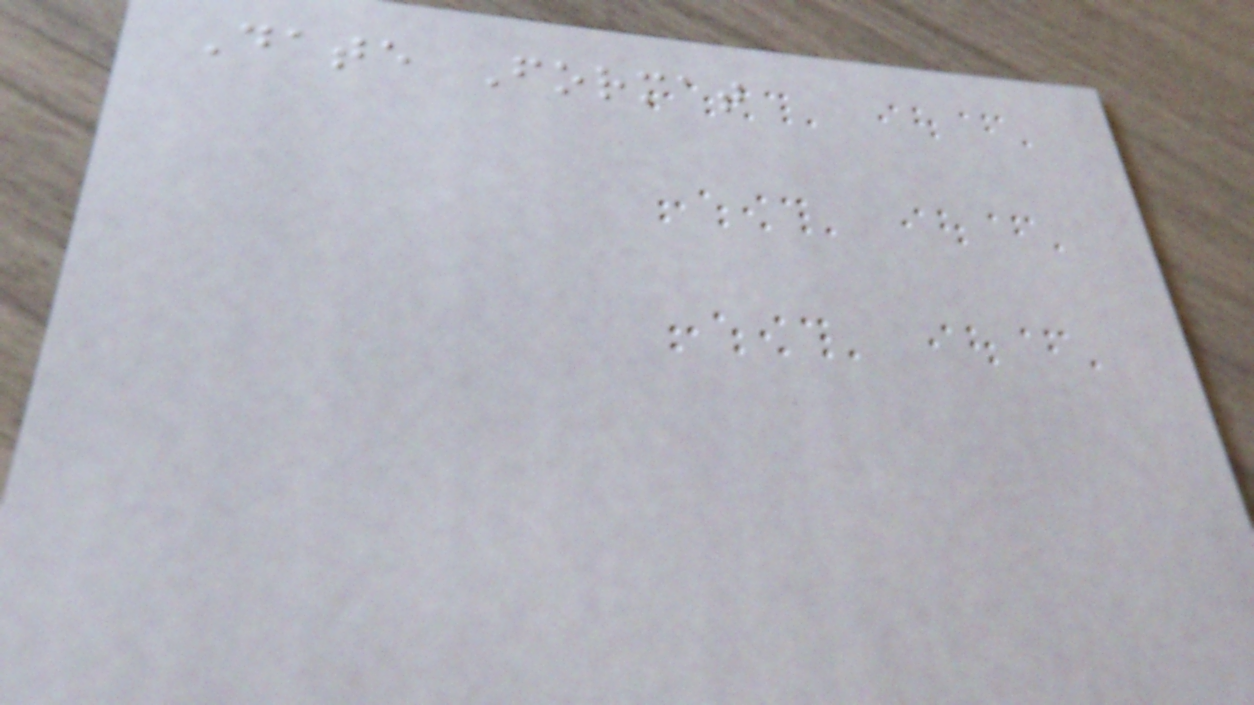Date Format
